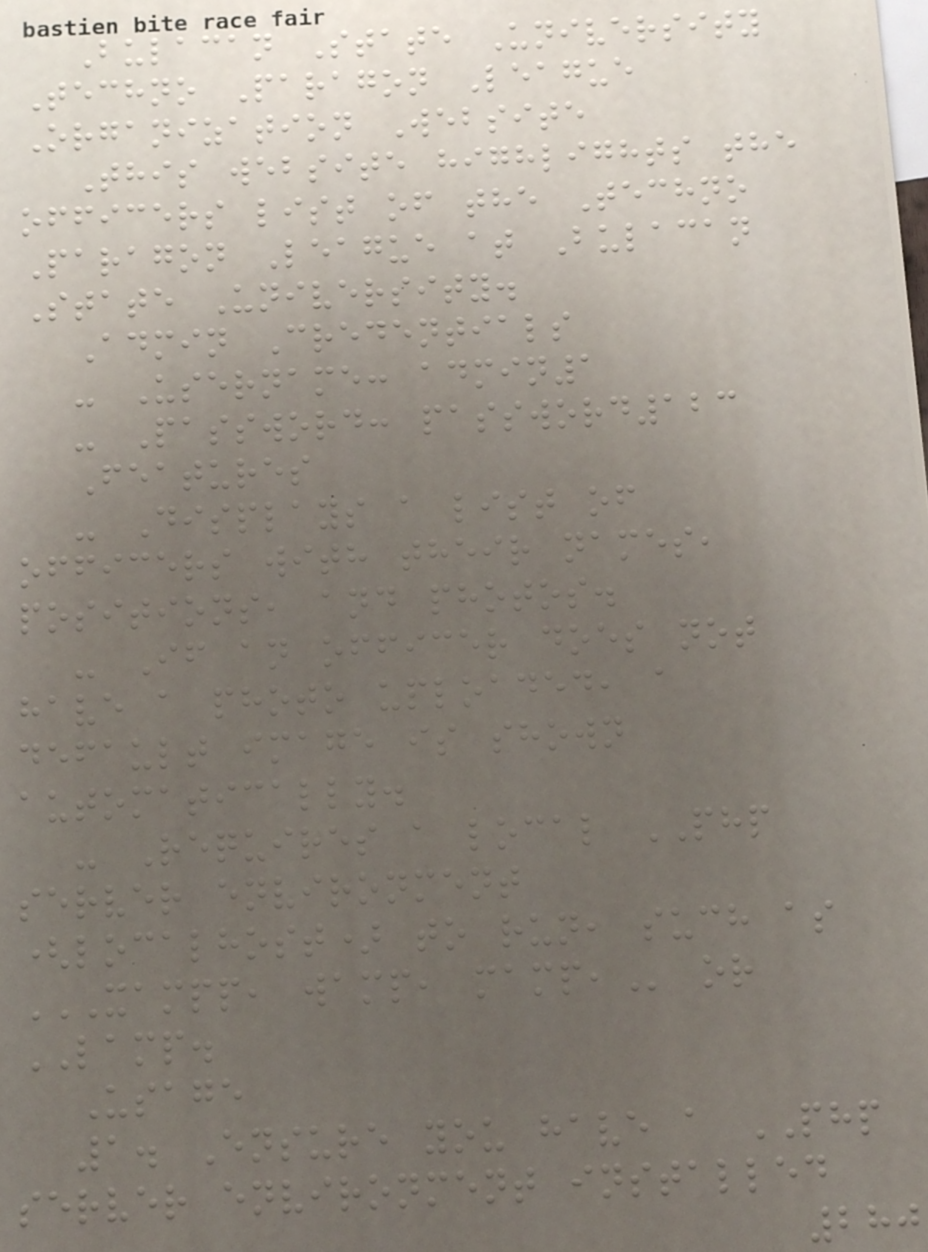Bulacan State University
Techno Paragon League
Organization Website
This website highlights the
officers list of the Techno
Paragon League at Bulacan
State University.
Admin Credentials
- Username: admin1
- Password: password123
Features
- Displays a list of
officers with their names,
positions, and photos.
- If an officer does not
have a photo uploaded, a
default image is shown
automatically.
- Requires a local PHP
server environment
(localhost) to run, such as
XAMPP, WAMP, MAMP, or
LAMP.
Usage
1. Ensure you have a PHP
server environment installed
280
